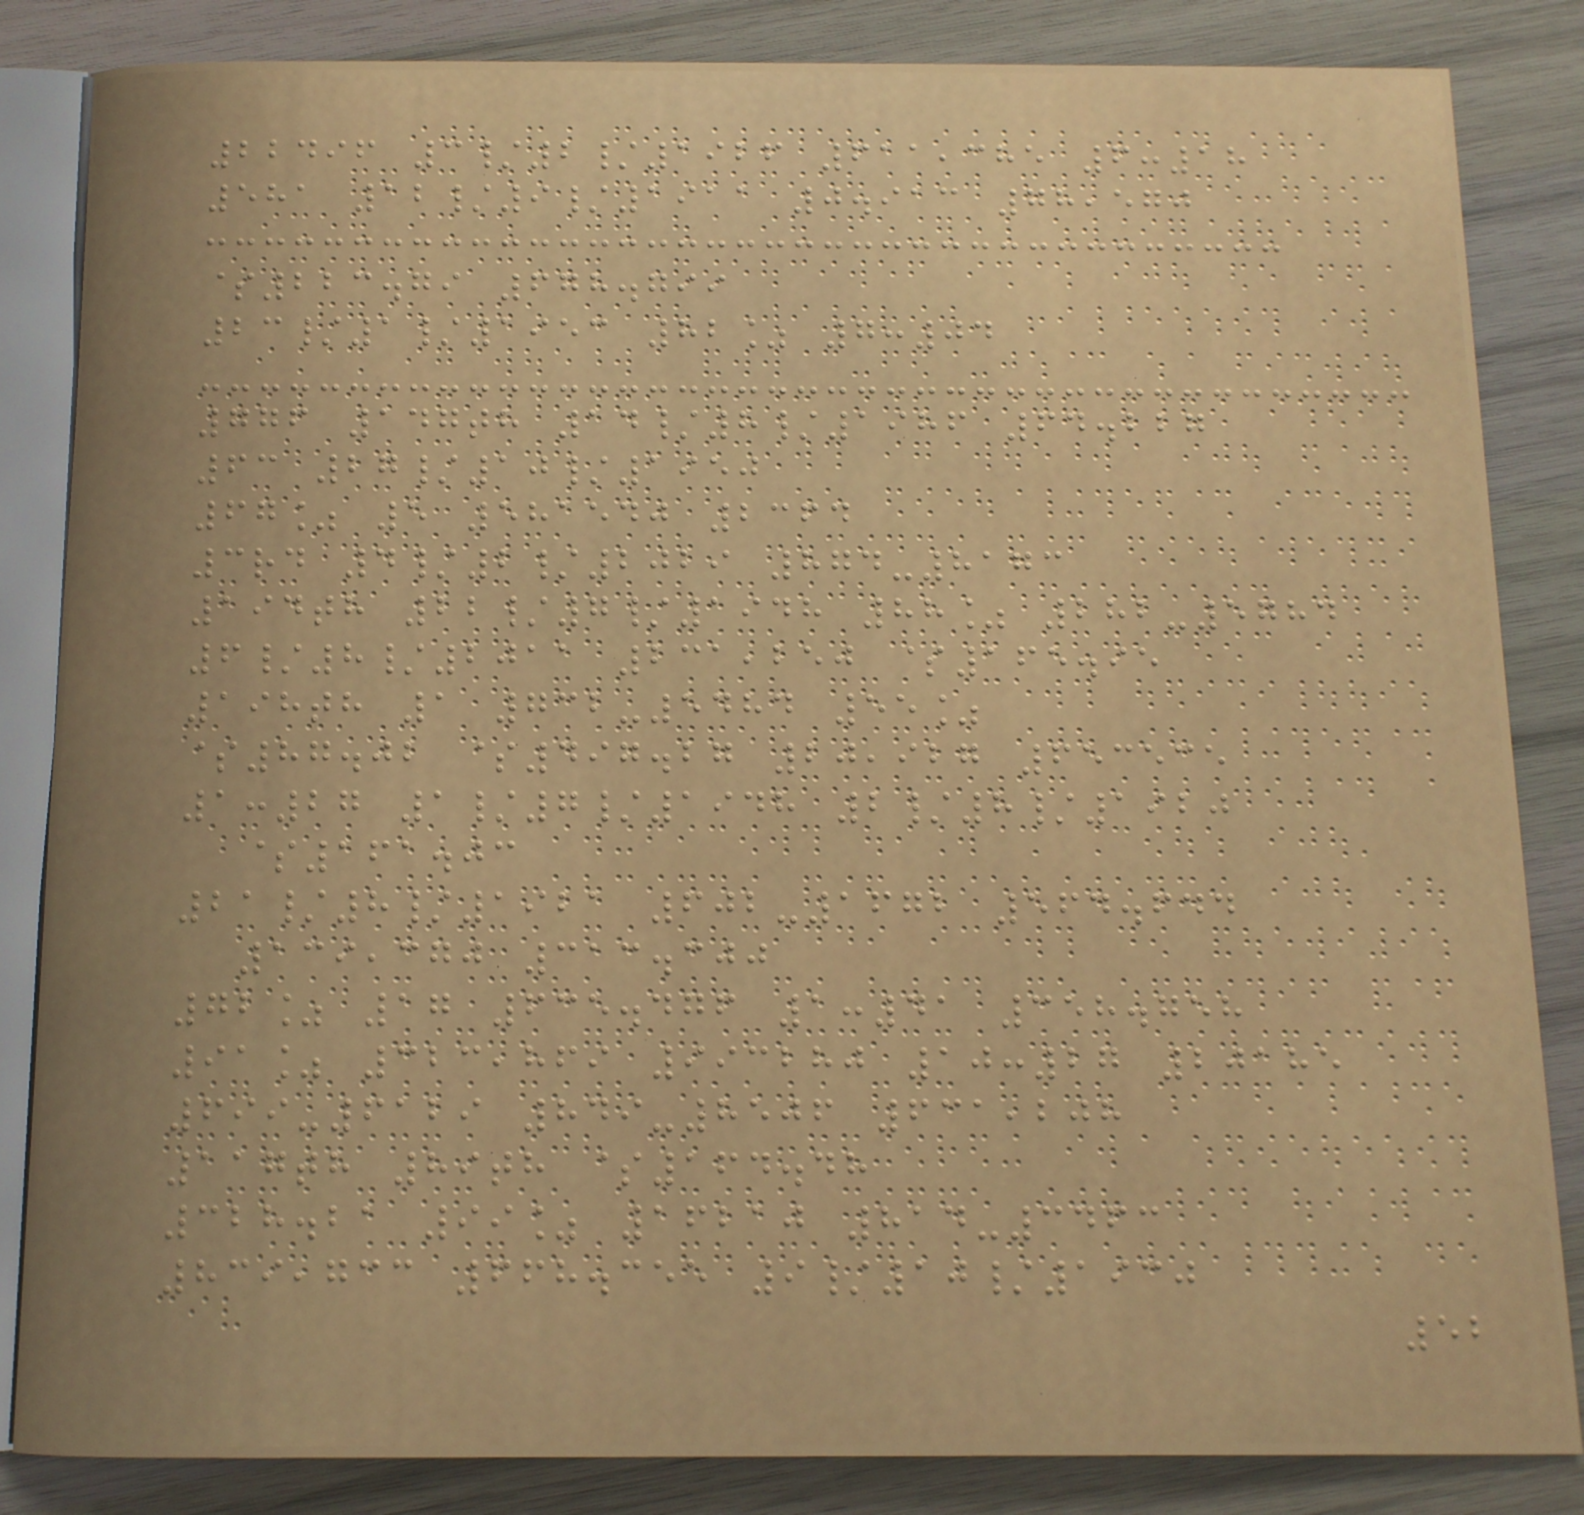22496 3/2/1926 611,385 6:18
581 12/9/1911 0.913 78,570
$223.79 678.799
23/1/1953 82% 7:04
776 147th 14/8/1986 64.227
63 27/10/1950
67% 5 581540 2364
3rd 4/2/2029 874-8173
194th 22/7/1948 88% 282-5784
6/8/2011 231,250 $165.95
198th 1 732-5484 55%
$87.02 $497.27 20,927 653535
1:27 1/7/1948 2/8/1920
$161.03
21/8/1921 602-1672 564.644
139,370 313.300
72% 17 635.476 1:41 358.758
91% 323,869 993280 10:27 20185
699-6129 849-8506 631,208
117th 89th $164.48
328.21 99% 16210 814-3463
839,733 668.355 9/10/1930
52
